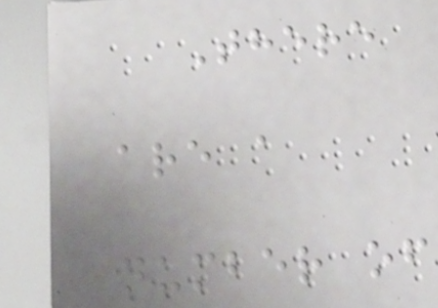There
are a
number of
